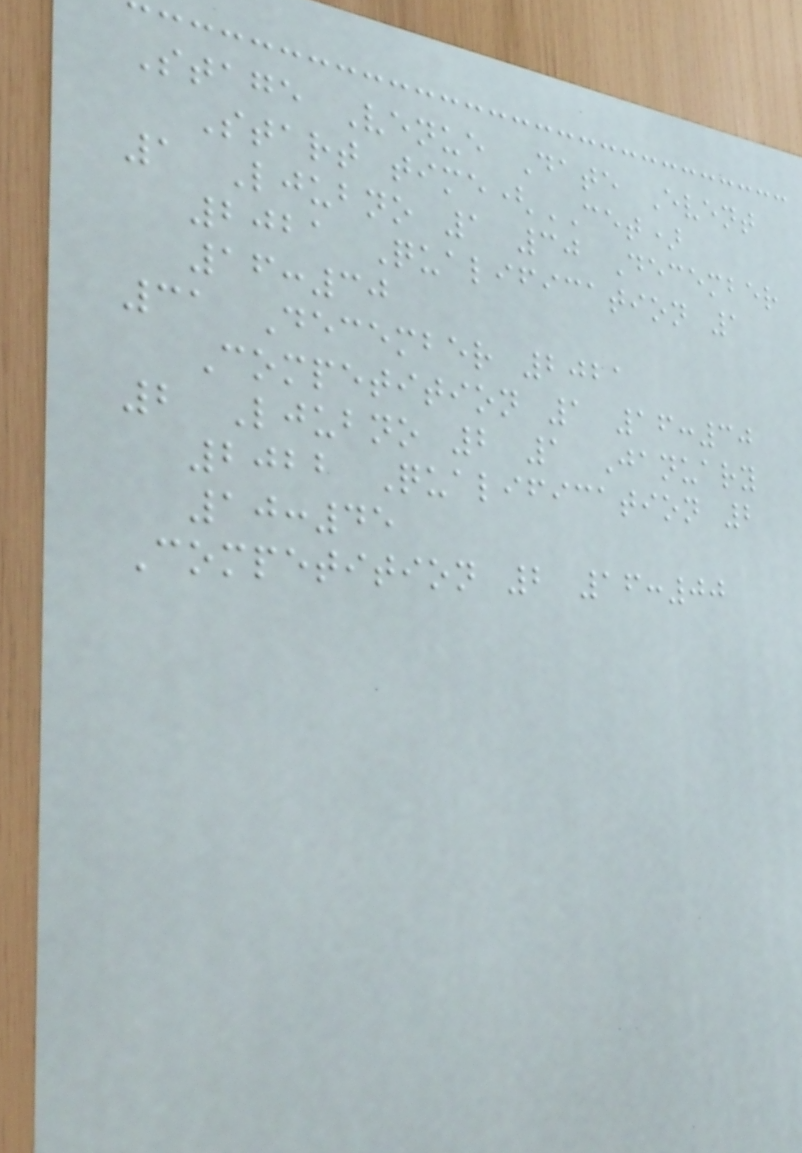Stage Venue Date Event
Start time(CET)
1 Ljubno 1 30 December
2021 Qualification 1
16:30
31 December 2021
Competition 1 16:30
2 Ljubno 2 1 January
2022 Qualification 2
10:45
Competition 2 16:00
